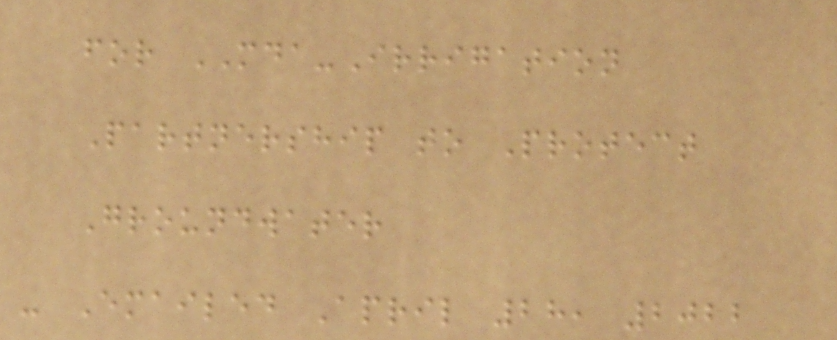for MDA-Irrigation
Partnership to Protect
Groundwater
- Emailed April 28, 2022
